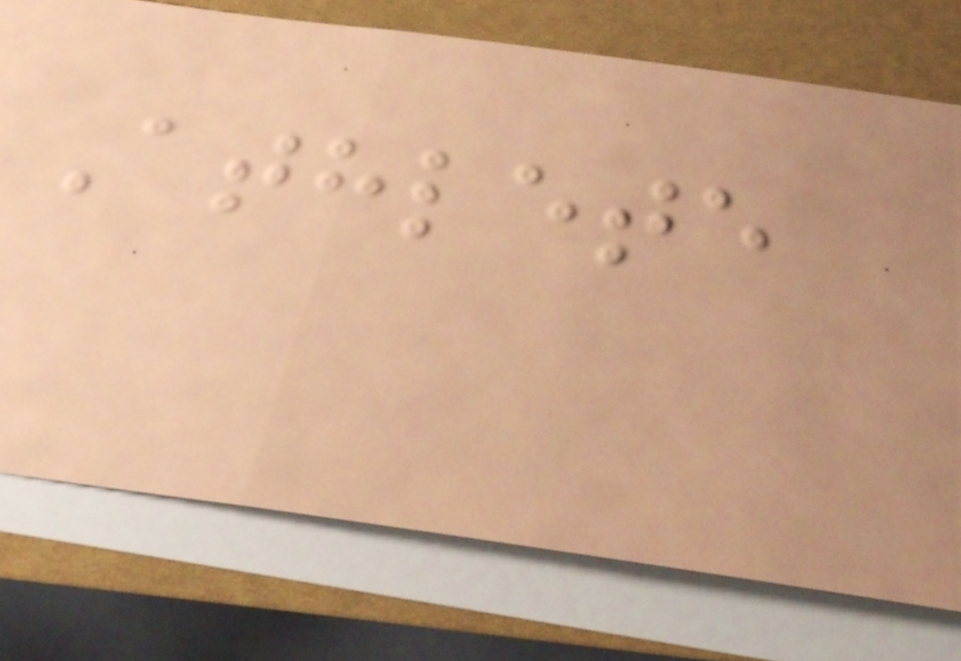Athlete
